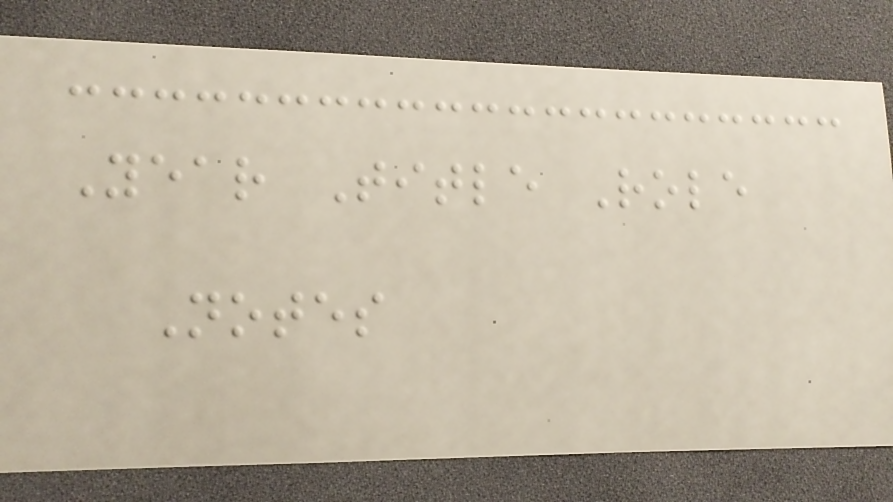Year Title Role
Notes
